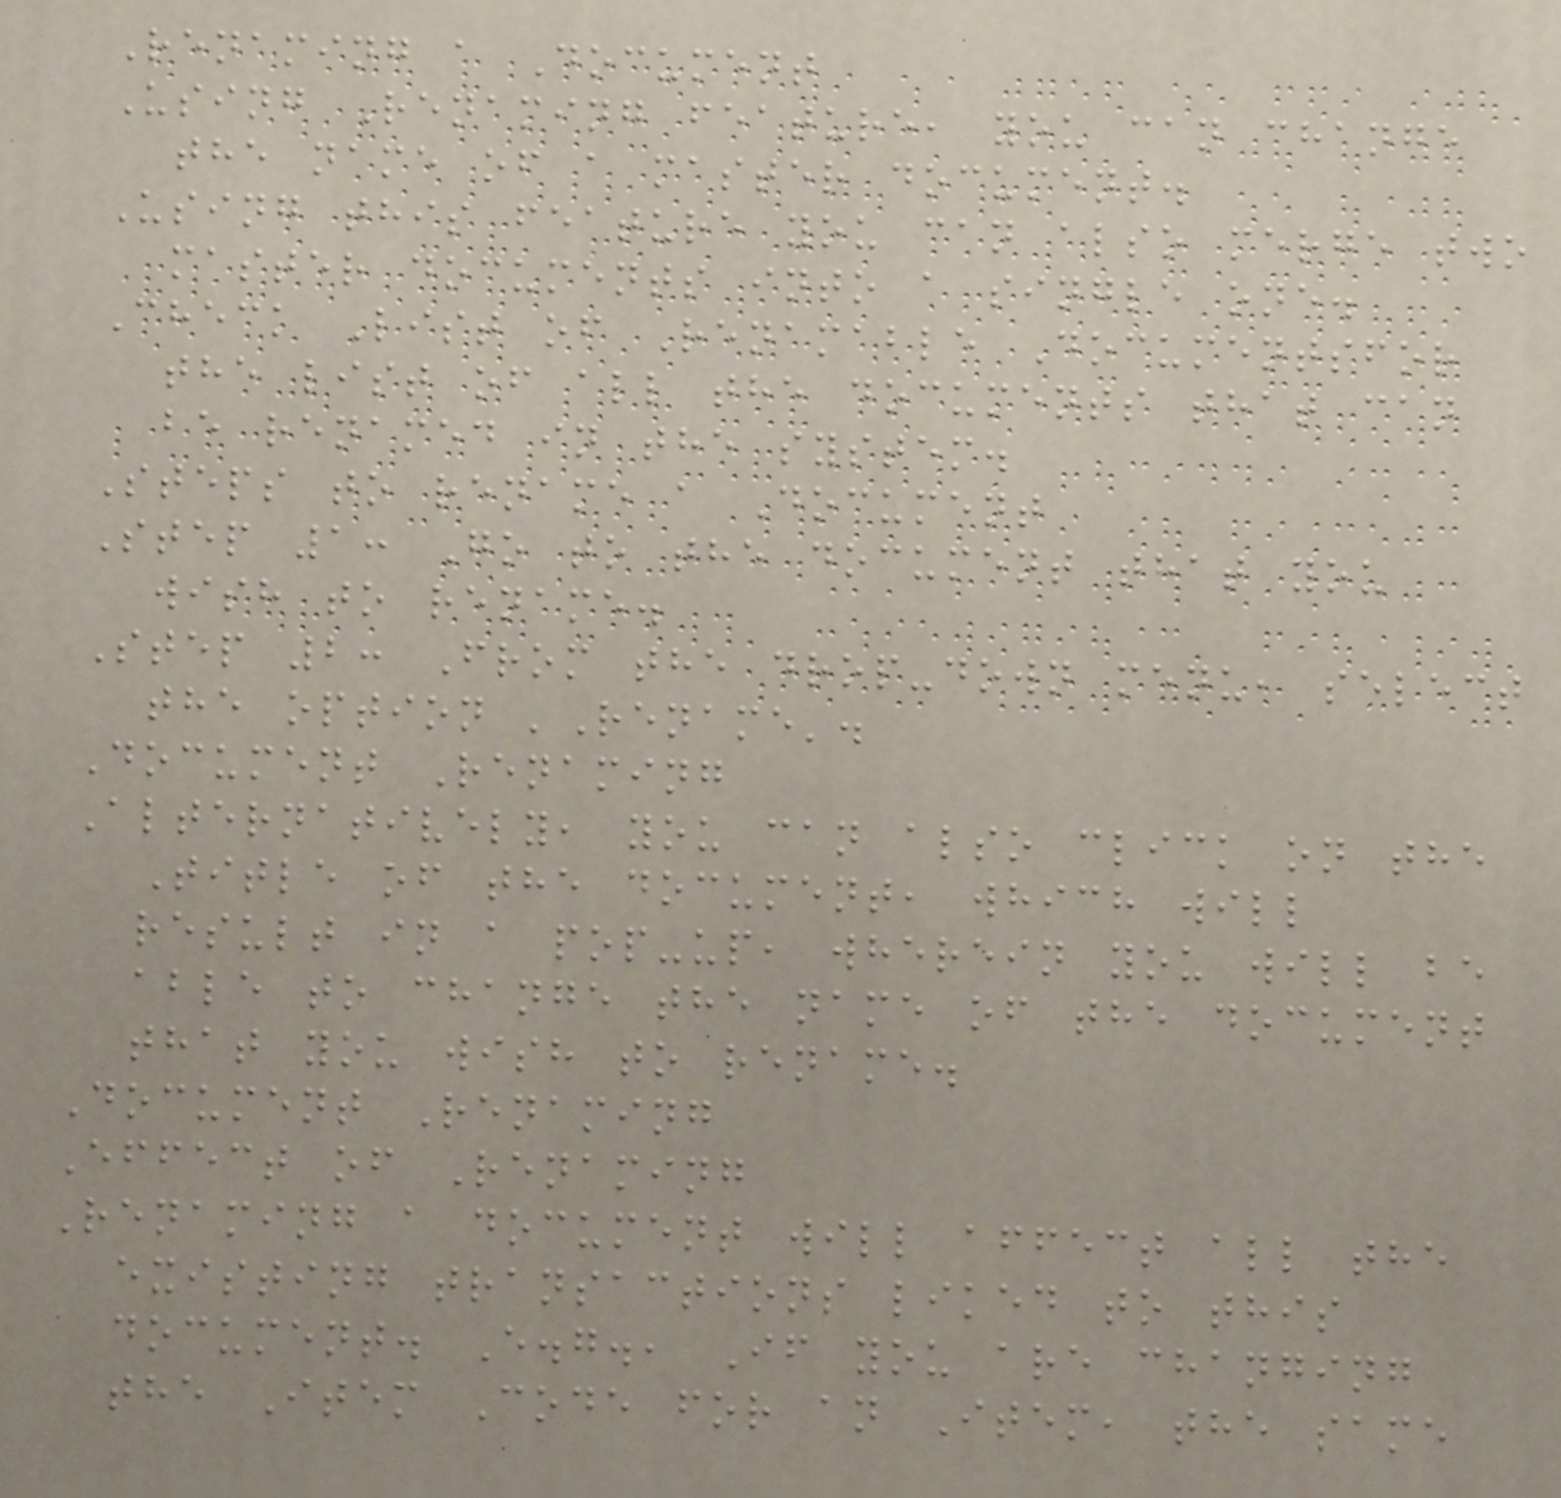Renaming a Document
Using Renaming feature, you can change
the name of a master document.
Using this feature you can also merge two
master documents into a single one.
Check List of Renamable Documentsfor
the list of all the documents that can
be renamed in the system.
Steps to rename a Document
Step 1: Go to the document that you
wish to rename.
Step 2: From the drop-down menu, select
the option 'Rename'.
Document Renaming
Alternatively, you can also click on the
Title of the document, which will
result in a pop-up, wherein you will be
able to change the name of the document
that you wish to rename.
Document Renaming
Effect of Renaming
Renaming a document will affect all the
existing transactions liked to this
document. E.g., If you are changing
the Item Code for an Item, the same
